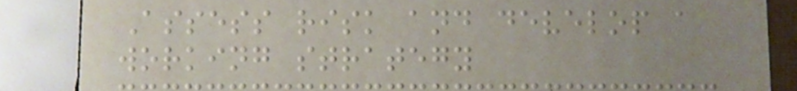Assess risk and develop a
working strategy
